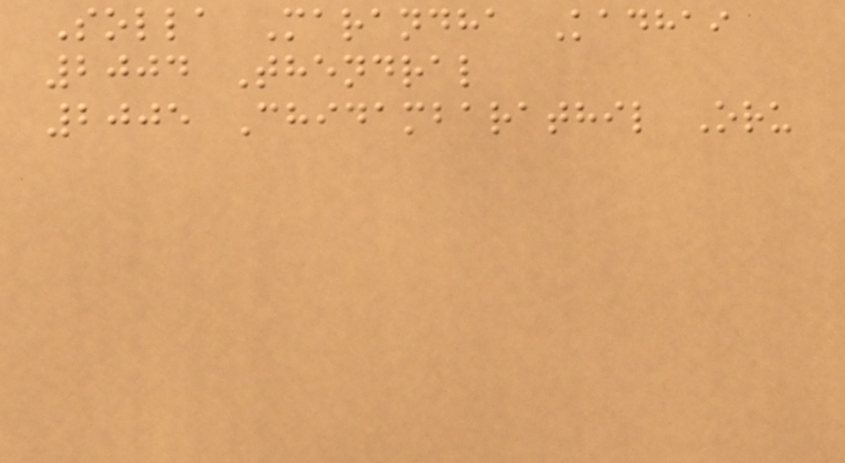Solla Marandha Kadhai
2004 Thendral
2005 Chidambarathil Oru
